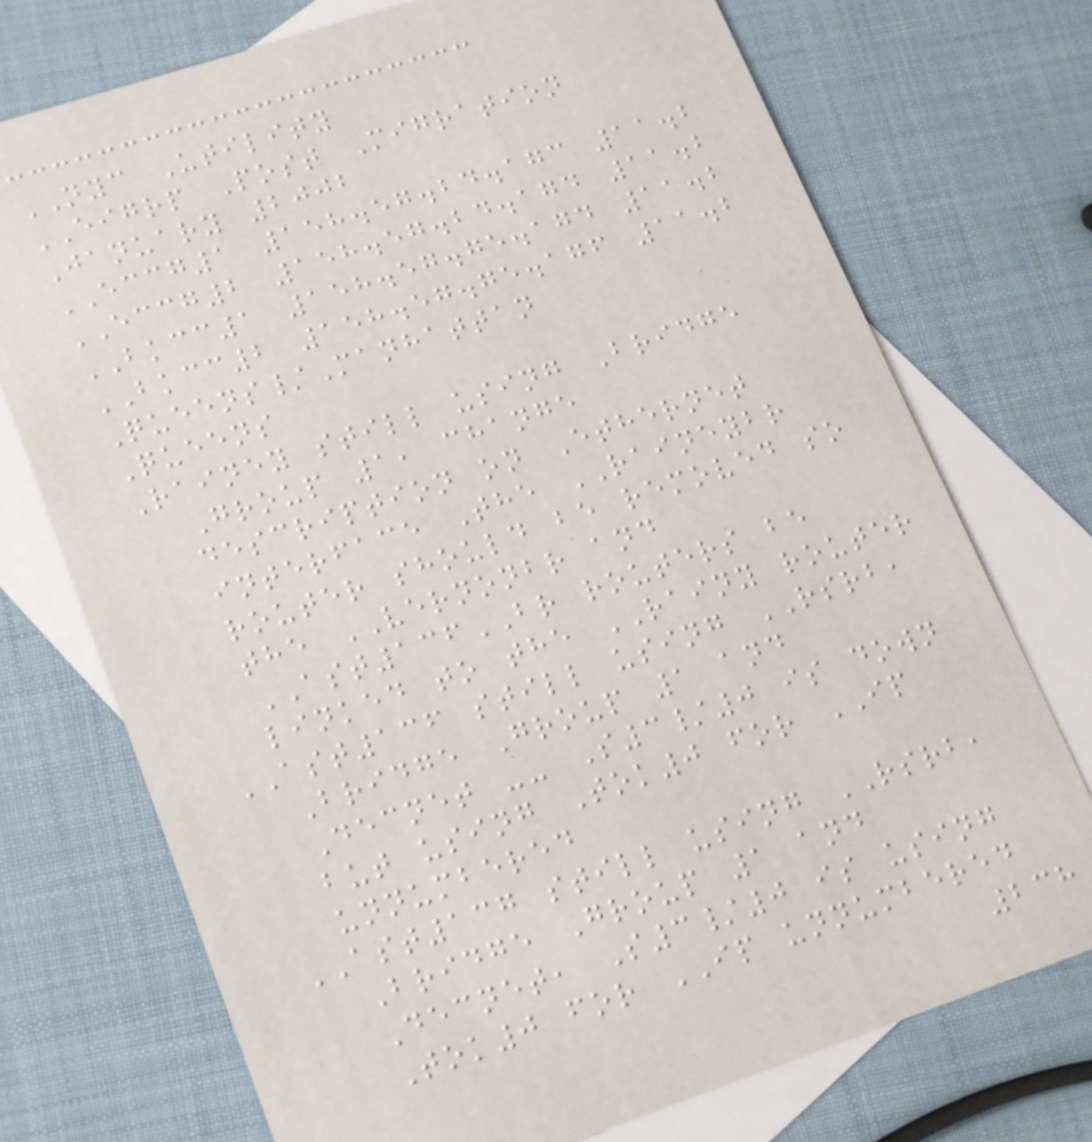NYC Utility
EIGRP Post Migration
January 2002
ECCG1 158.57.24.173 11.2
ECCG2 158.57.24.174 11.2
BKCC1 158.57.75.174 11.2
BKCC2 158.57.75.176 11.2
Queens/Manhattan
Queens
Rainey still using Bridge
Group 1, change
description on Ethernet
interface The RAINEYBR
router should be removed so
the VERNONBR and
AST136BR routers be
linked to the RAINY router
AST136 still using RSRB,
Bridge Group 1 and
Decnet -- S3/0 is down
but using Tok0 for IP
unnumbered
AST137 still using RSRB,
Bridge Group 1 and
Decnet, S3/0 is using
Tok0 for IP unnumbered
238
